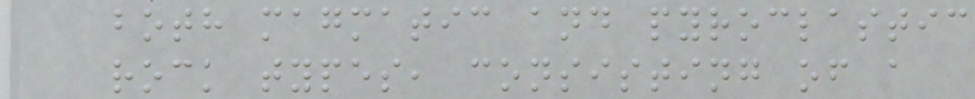both magmatic and pyroclastic
rock types, consisting of a
